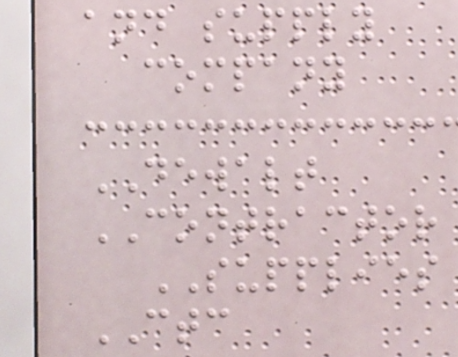and supply
company
DEWALT
CONTRACTOR
SUPPLIES
CTC
